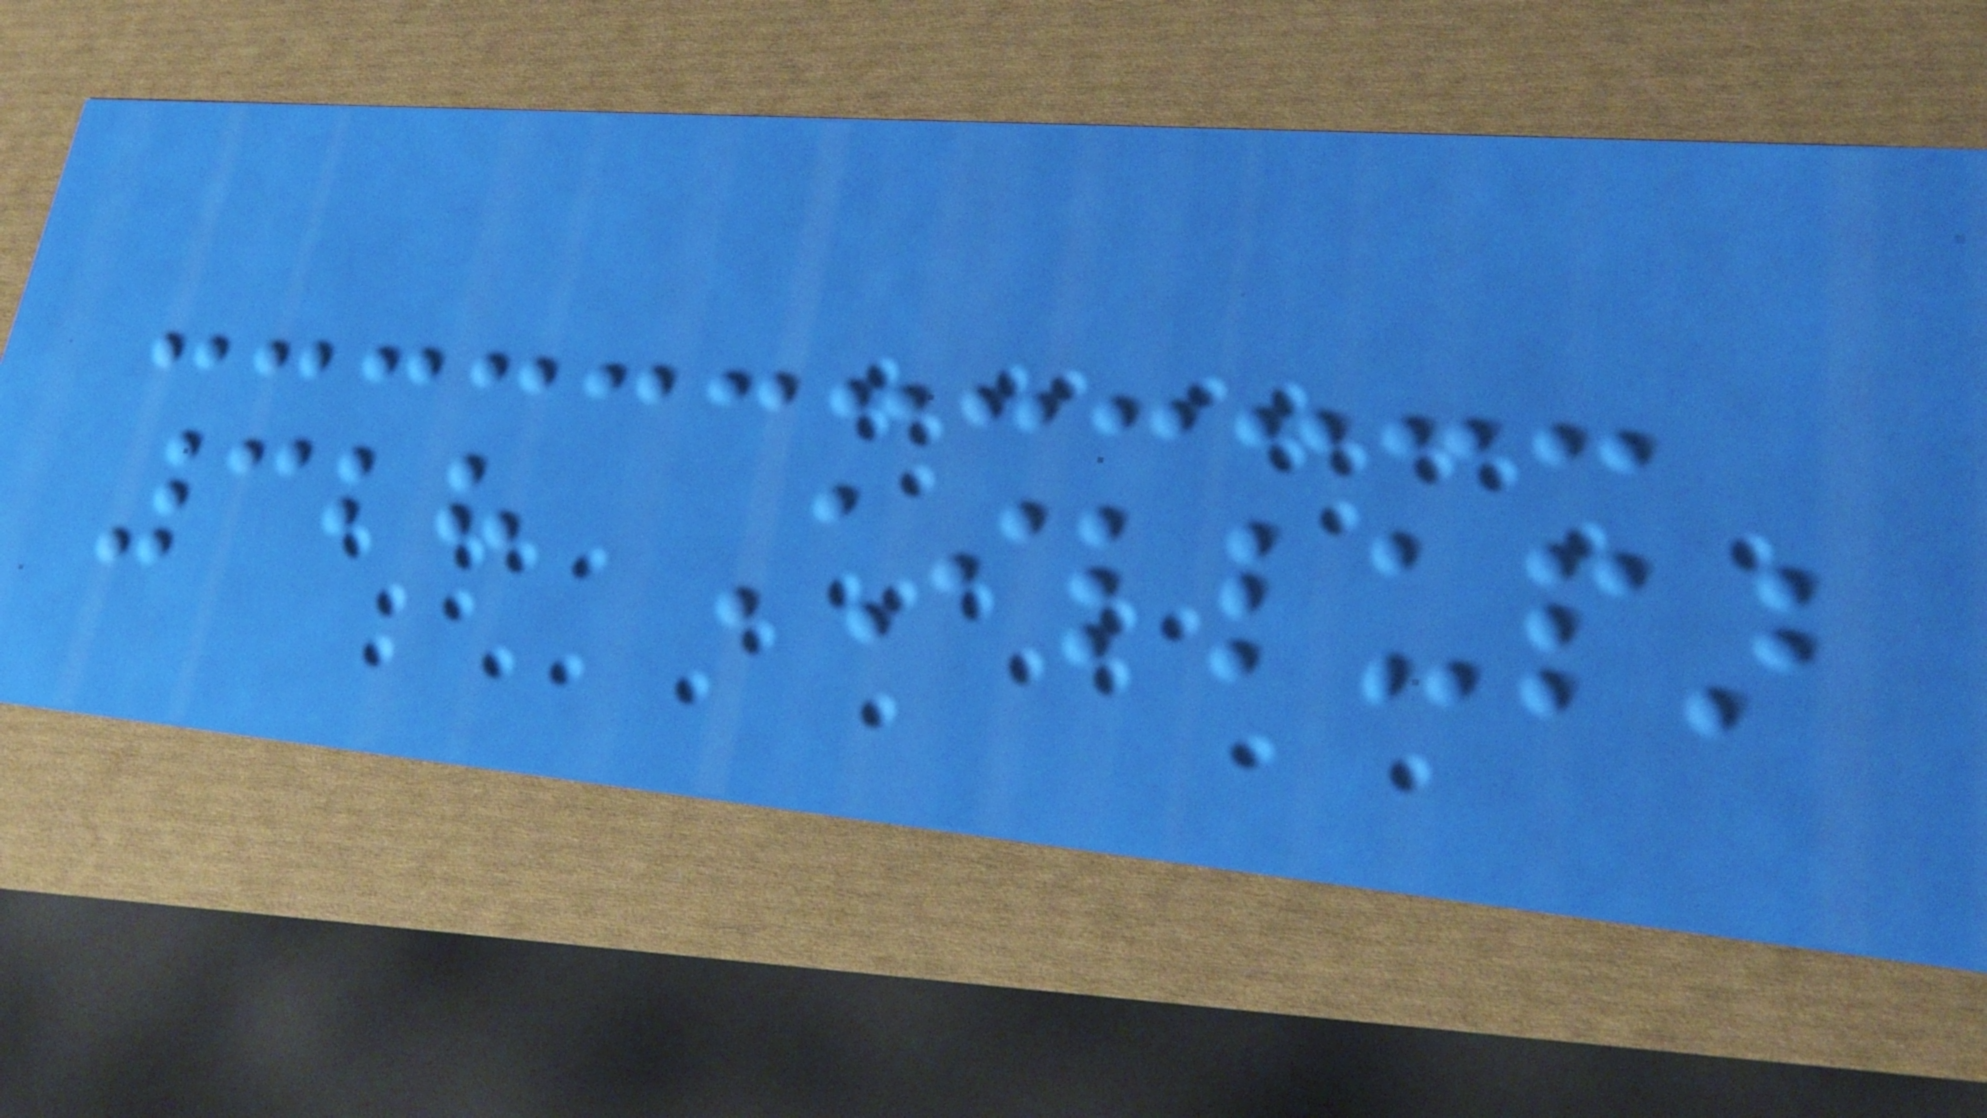328 Chillupar
